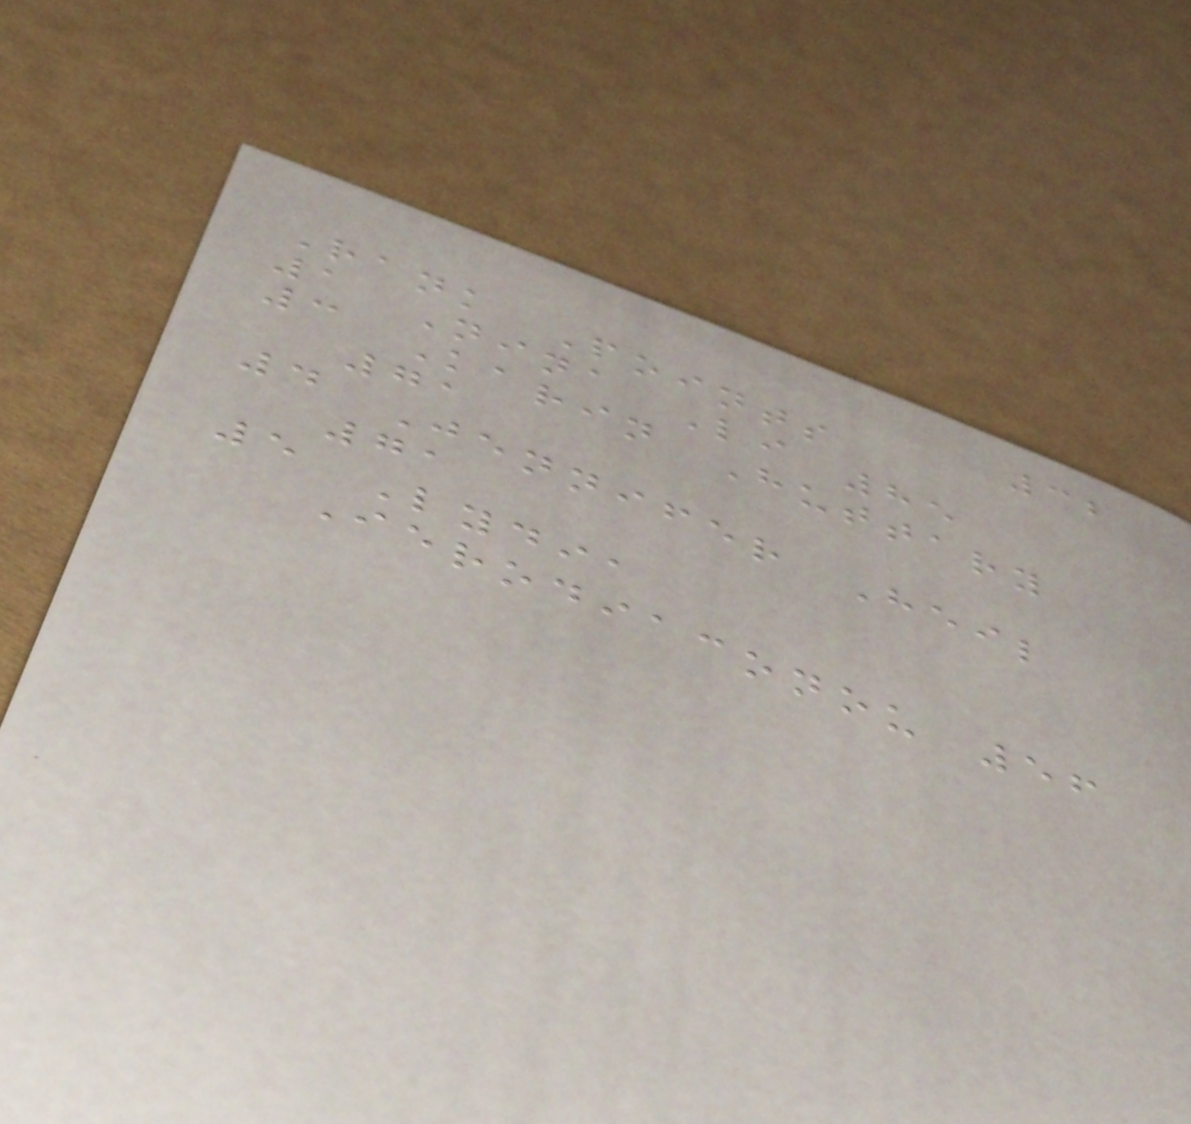32
Rank Points
1 Nina Li 85
3 Karin Huttary
71
4 Jennifer Heil
71
5 Lydia
Ierodiaconou 56
